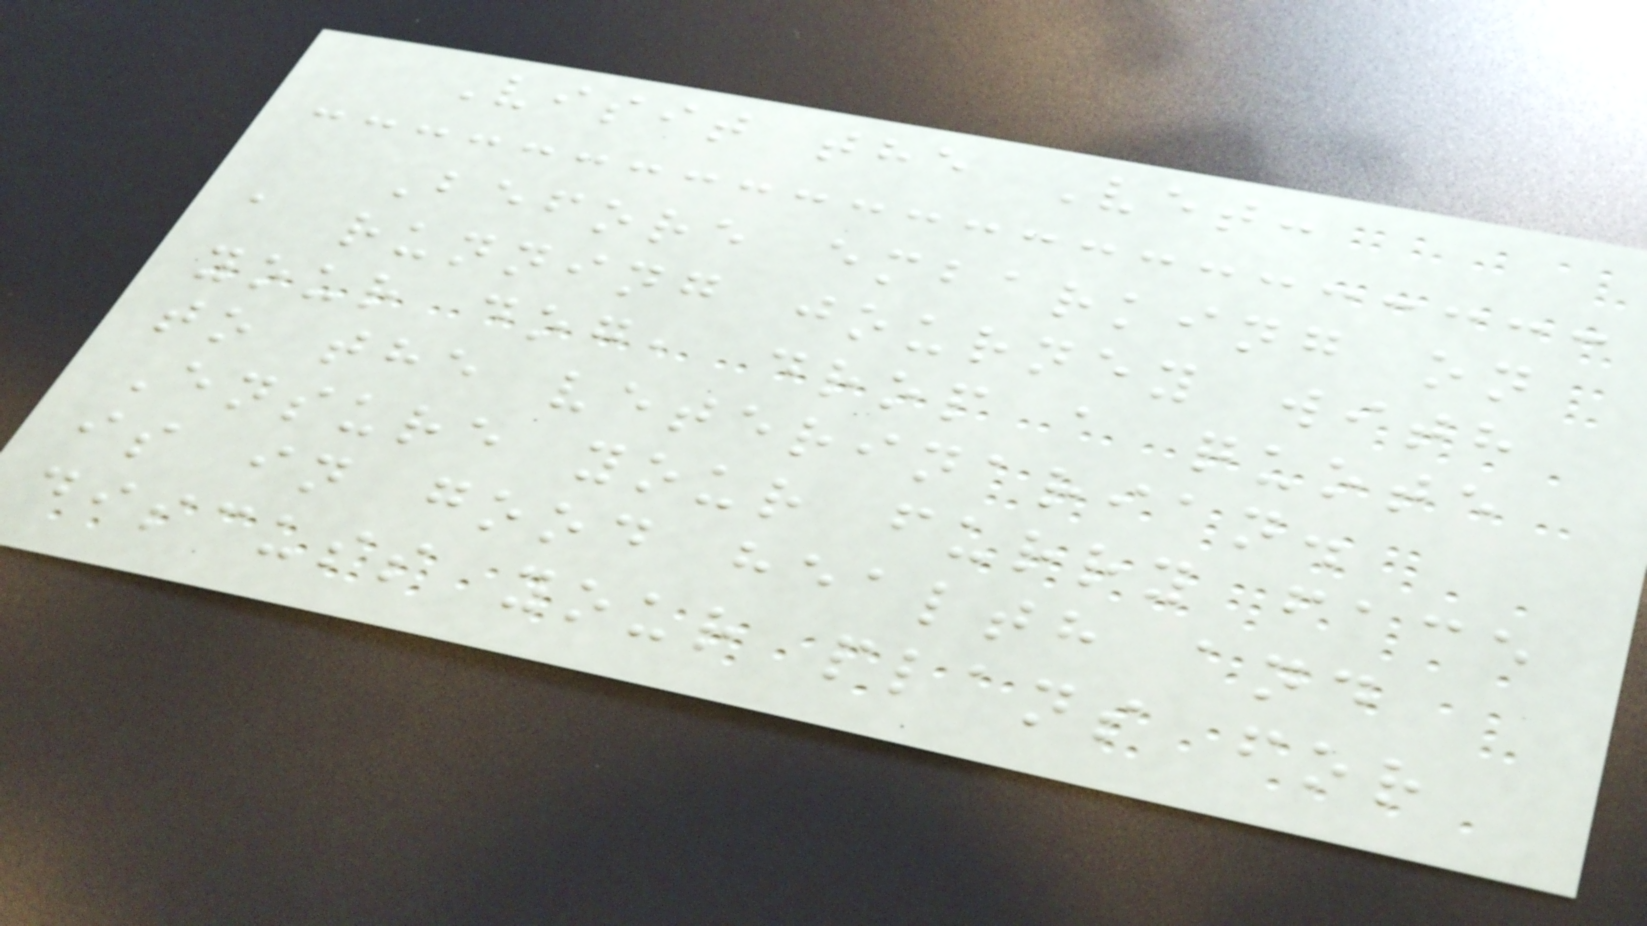Visit the Vet:
Before embarking on
a running journey with
your dog, drop a quote
to the veterinarian.
Ensure your furry face
is in good health and
discuss your plans for
